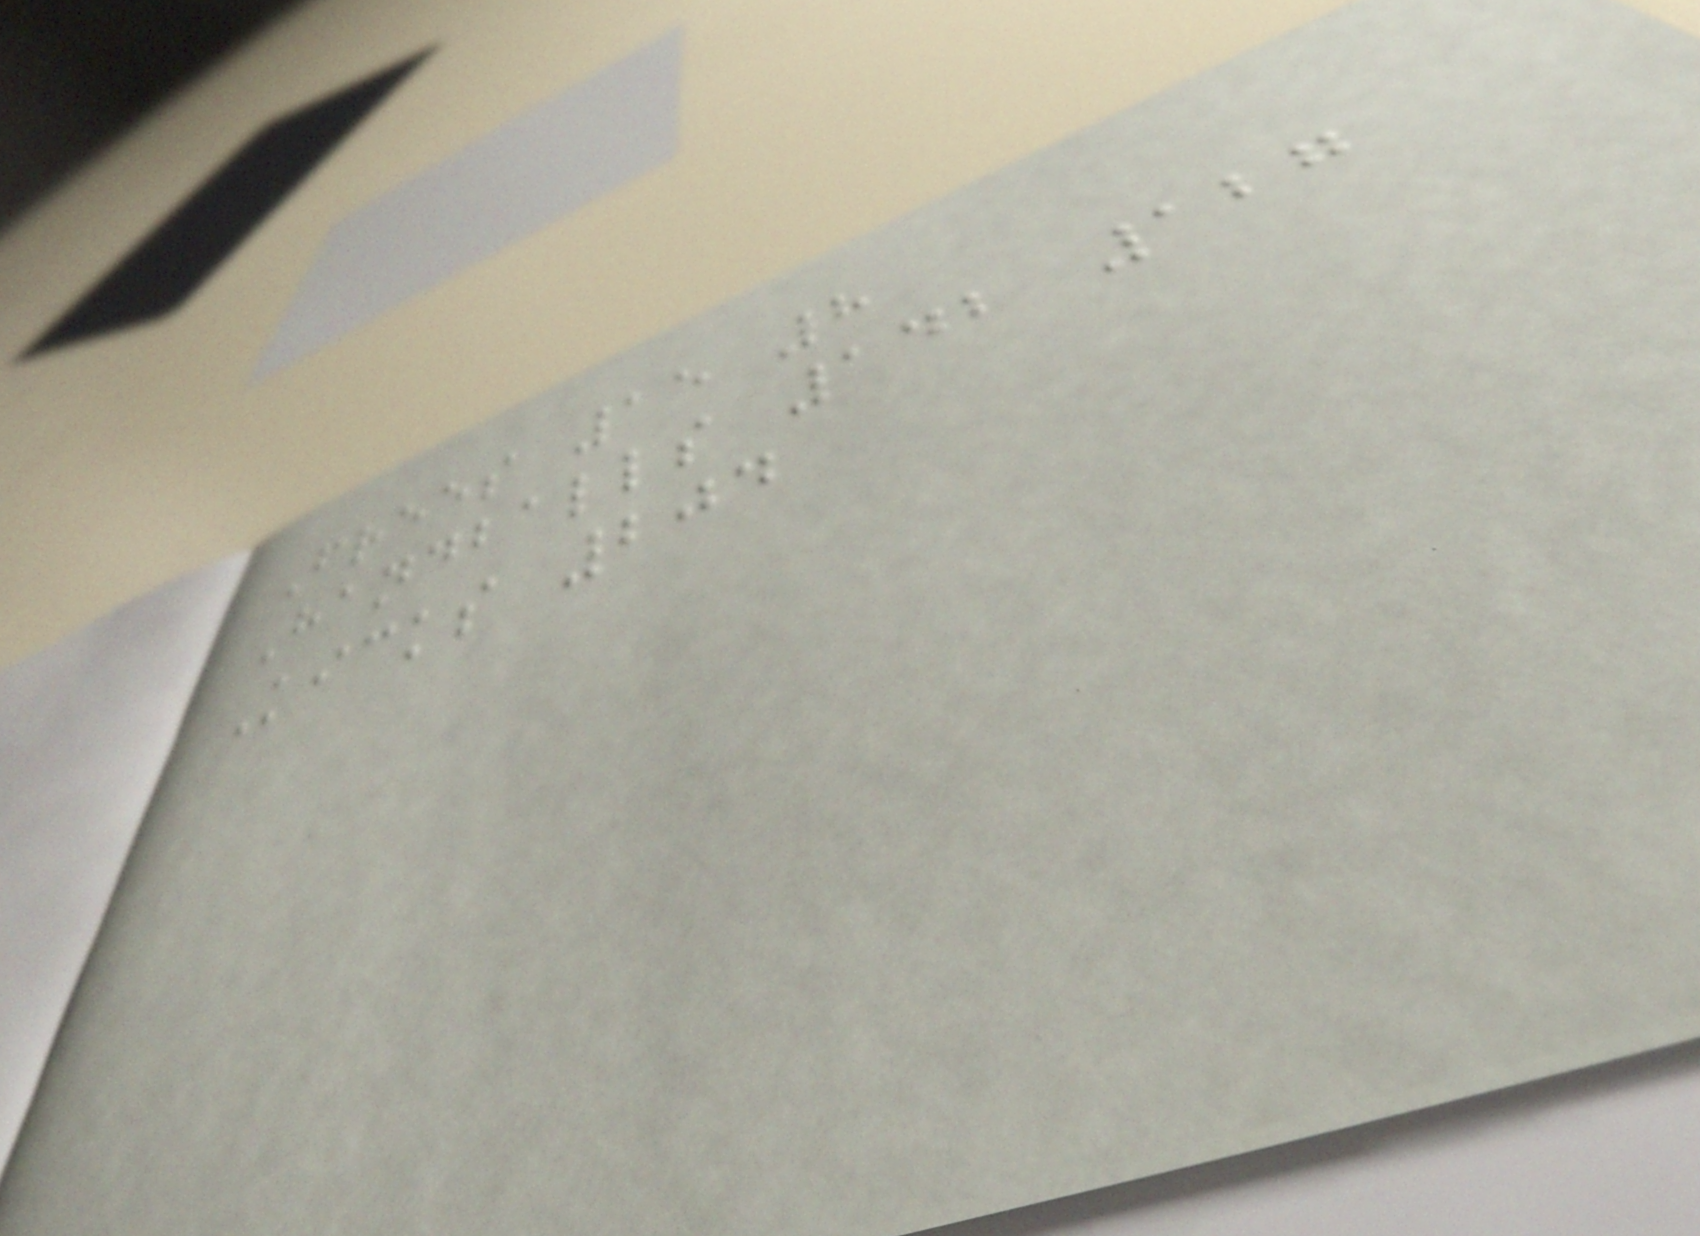Frees 15 8
Handballs 142 127
Kicks 204
